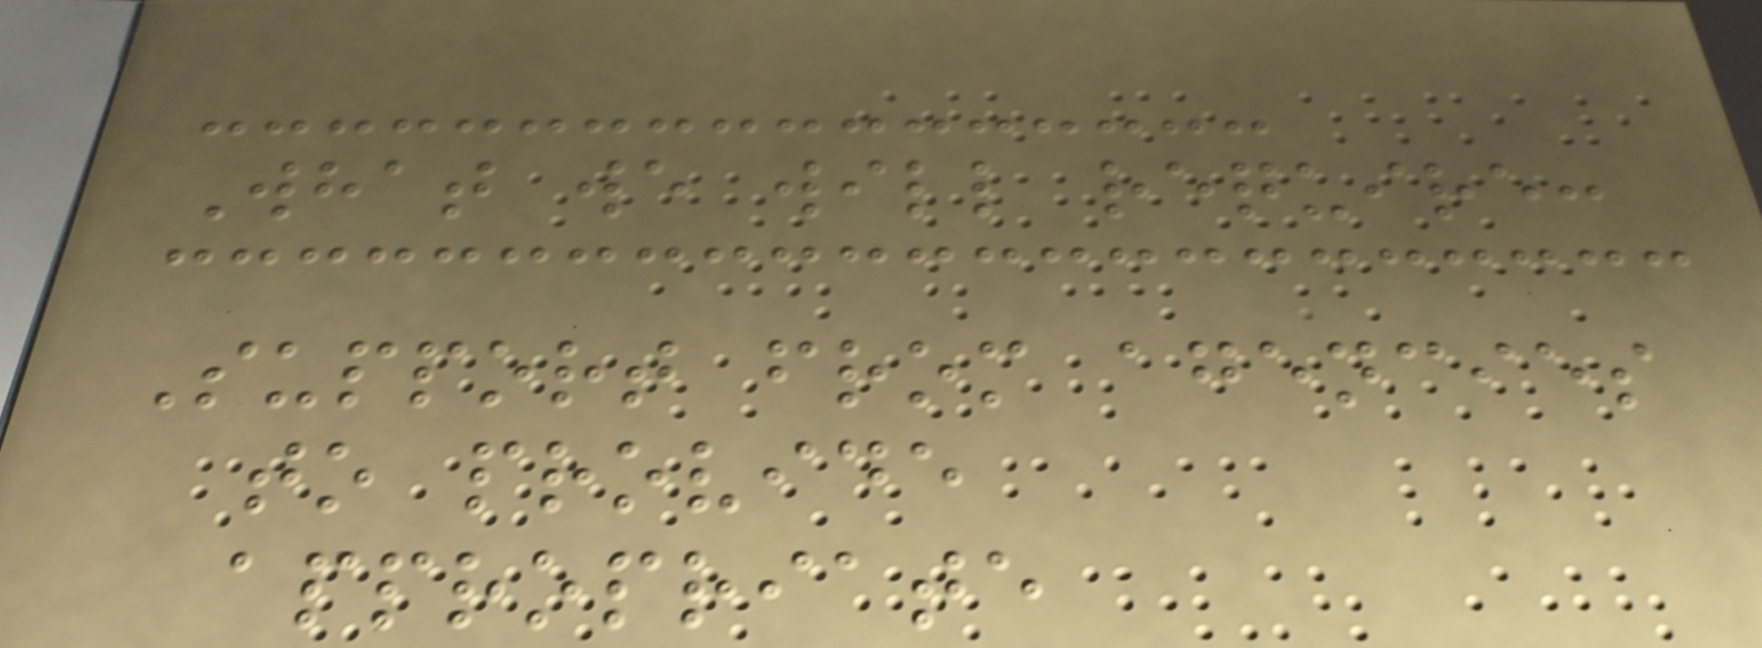What we will require:
Support from agencies
to provide
appropriate
